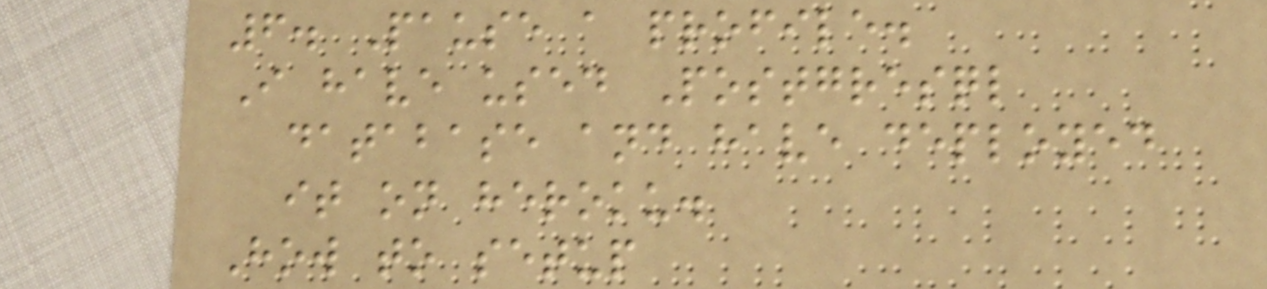6. Pause a profile.
I have used Postgresql
database and have deployed
it on heroku.
How to setup
